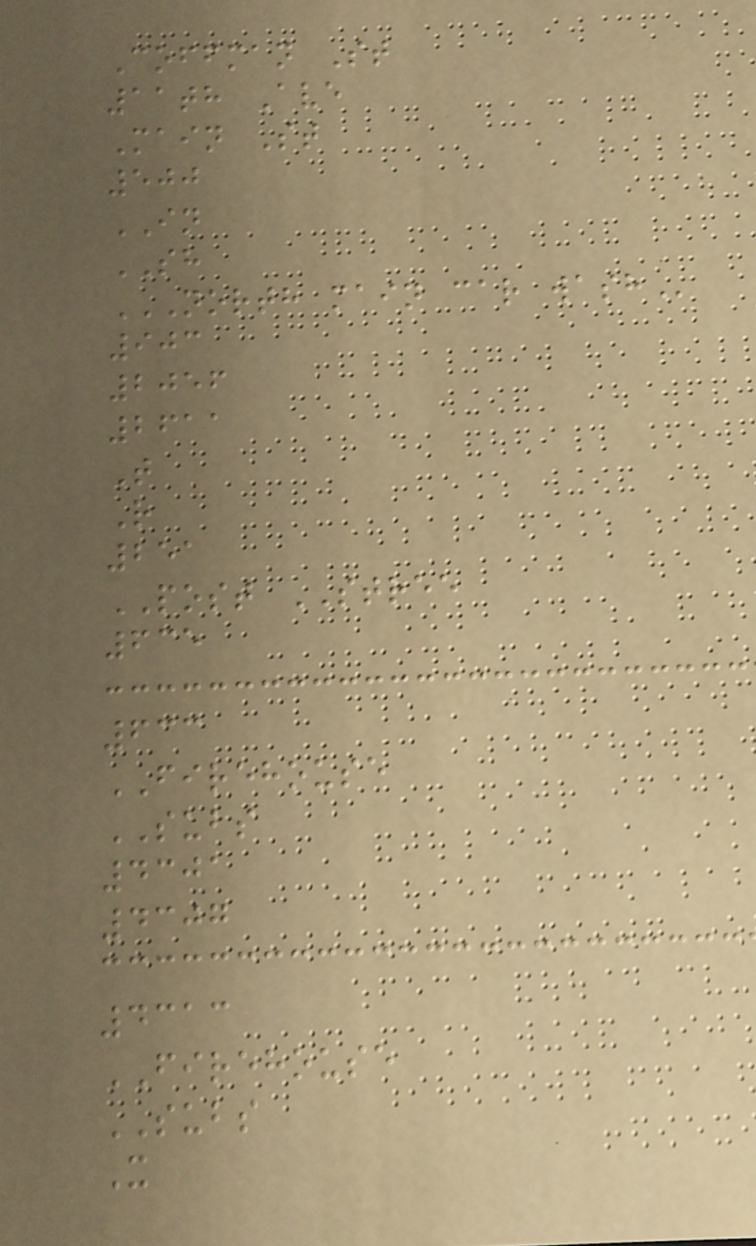Coffman St
11th Ave
Main St
500
IN
SH
NORTH MAIN CAR WASH
903
2056
2611
T
R
251
POST STREE
635
633
FIREHOUSE
SUBS
4301
4307
4313
FIREHOUSE
SUBS
X
